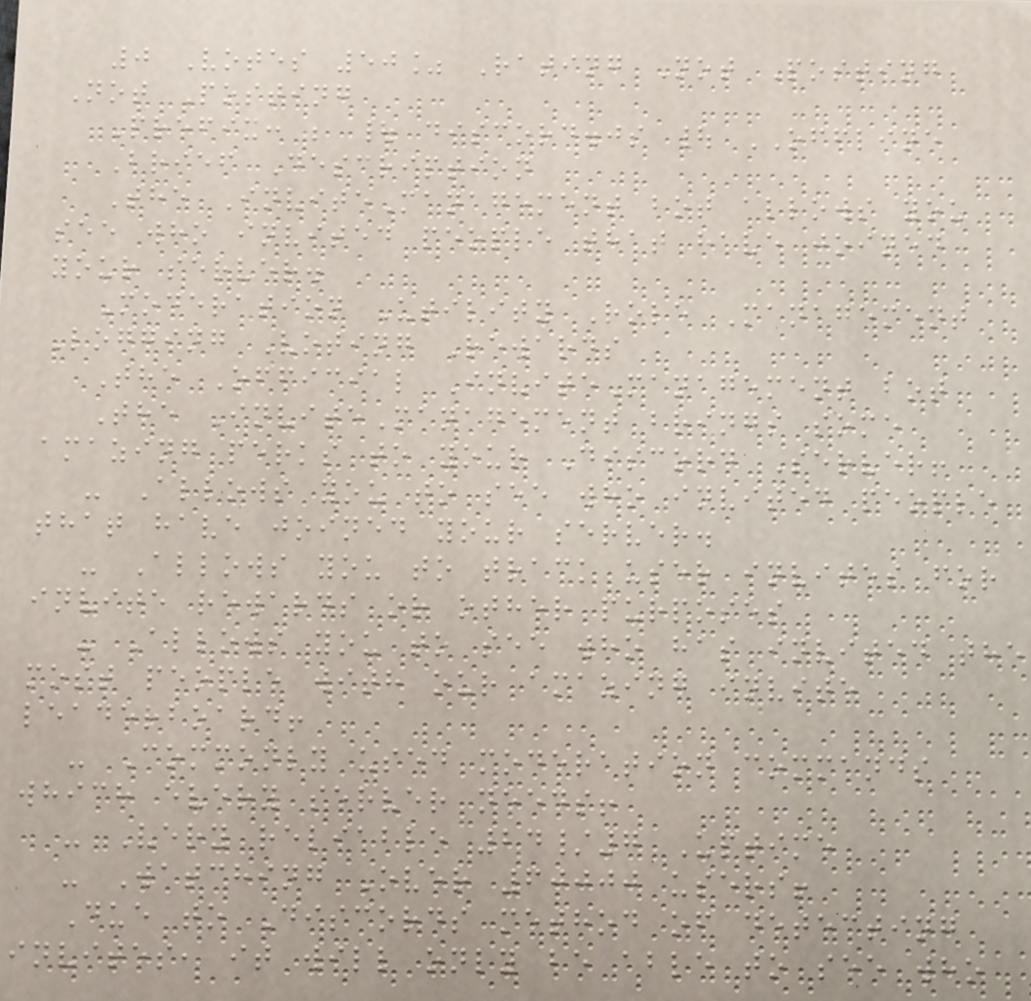0 Votes 50% Rating Not Posting
Not Posting
Prefix: ; | discord.js | OFFLINE
Brief Description
The InviteManagement bot allows you
see who invited people that have joined
your server.
Moderation Utility Role Management
Logging Voting Rewards
The Official InviteManagement bot
The InviteManagement brings some
amazing perks to your Discord Server!
- Allows you to see who invited people
that have joined your server.
- Allows you to track user invites for
invite rewards or other purposes
- Allows you to see who has invited the
most people with our amazing invite
leaderboard!
- Commonly used moderation commands
which every server needs!
- Very reliable 24/7 Uptime
- Watching Over 60000 users!
Due to Discords method of detecting
invites, it will only be able to see who
